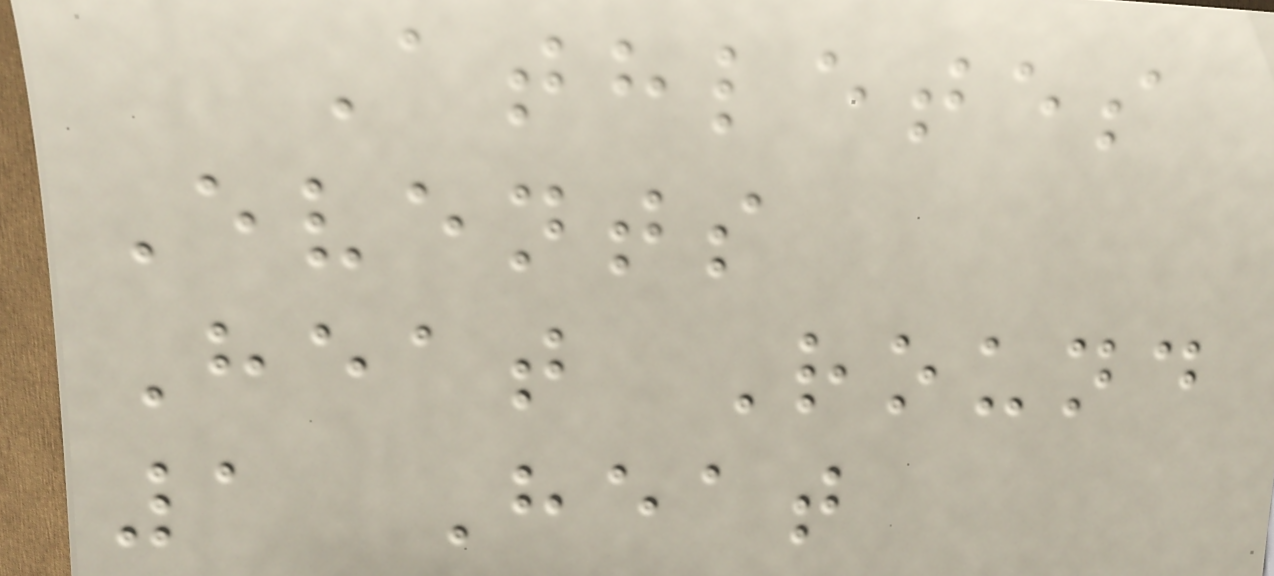Athletes
Events
Heat Round
1 Heat
